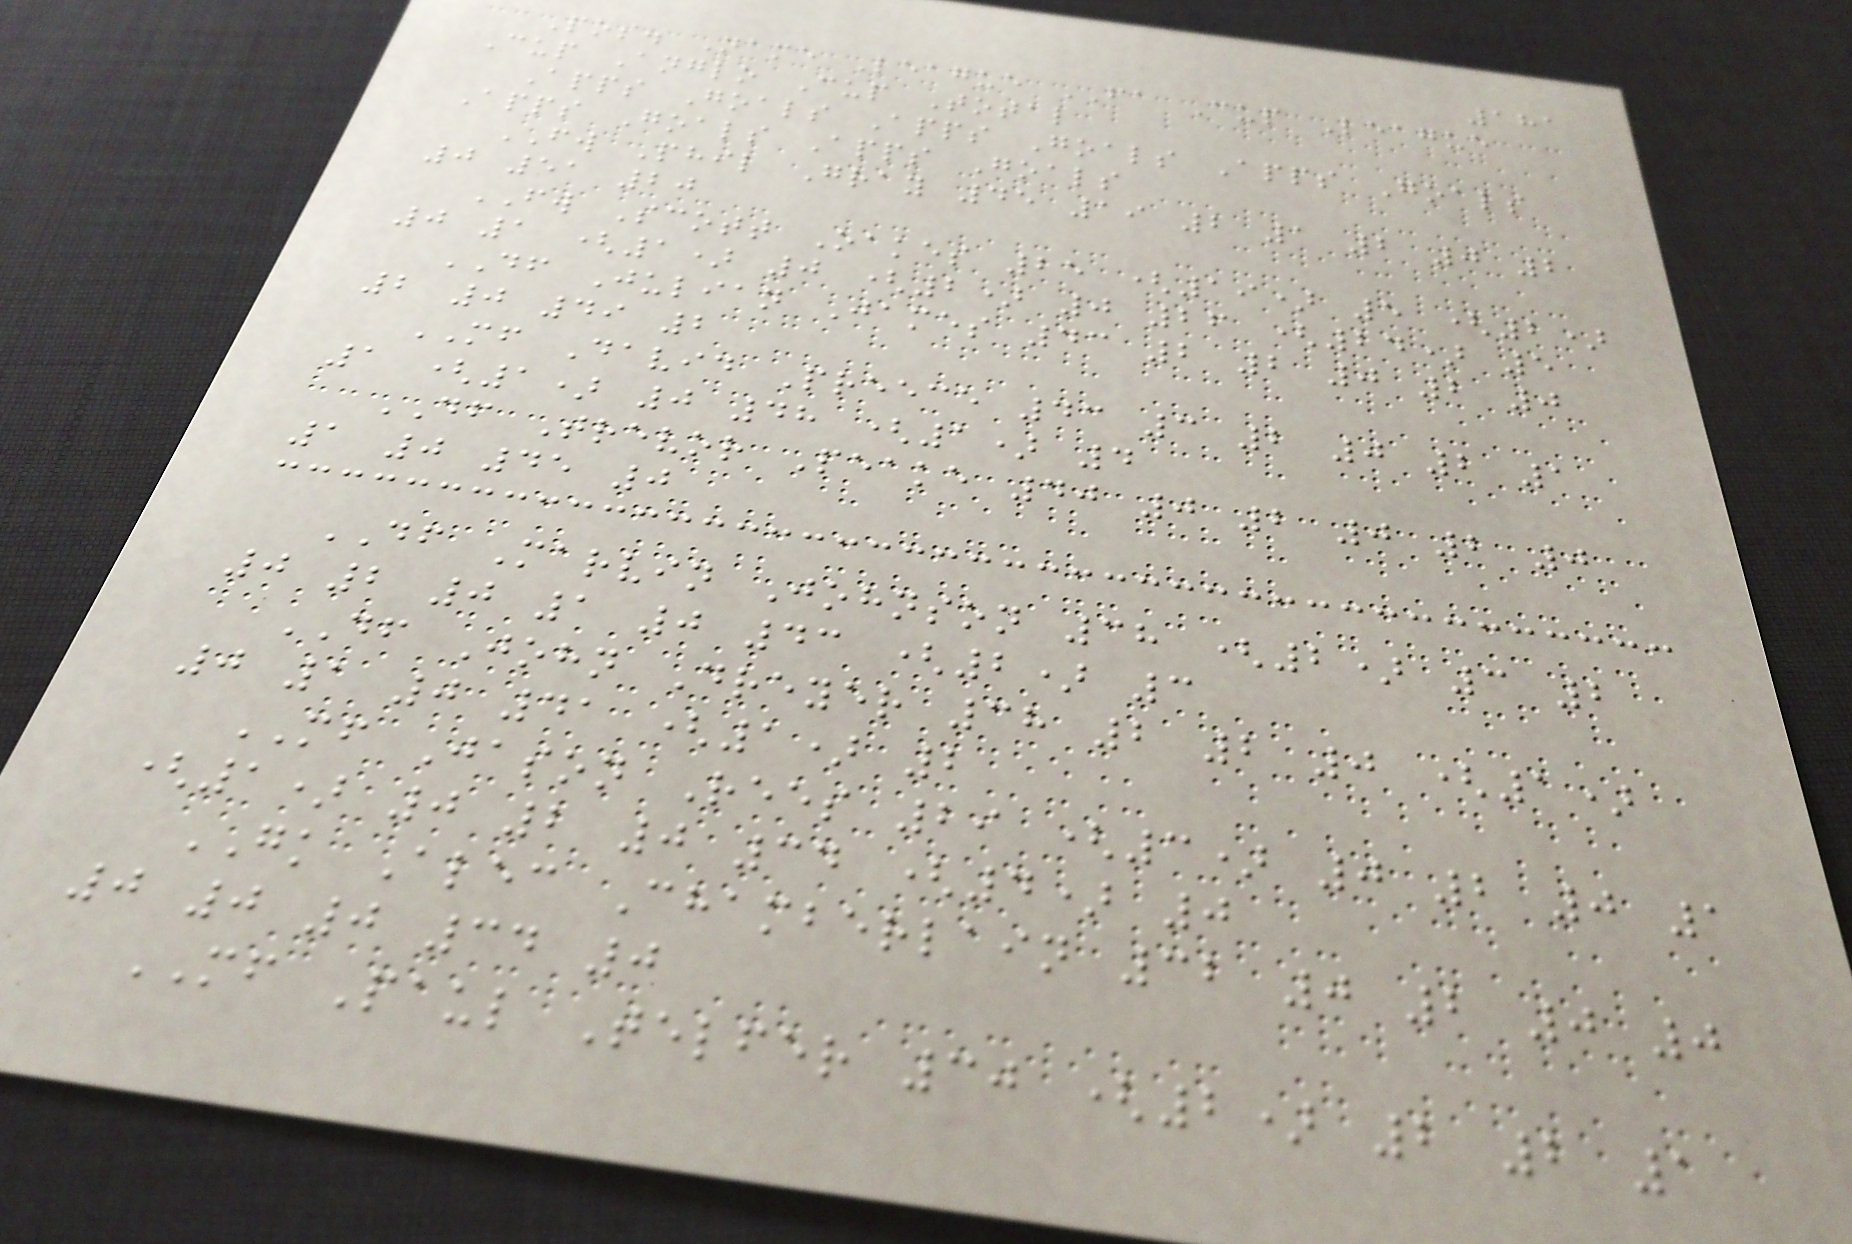181
Pos. Name League FA Cup League
Cup Anglo Cup Total
Apps Goals Apps Goals Apps Goals
Apps Goals Apps Goals
FW Phil Gray 45 19 2 1 2 0 2
0 51 20
FW Scott Oakes 25 (19) 5 (2)
0 1 (1) 0 (2) 0 26 (24) 5
DF Julian James 43 2 2 0 2 0
2 0 49 2
MF David Preece 43 3 2 0 2 1
1 (1) 0 48 (1) 4
DF Trevor Peake 40 0 2 0 2 0
1 0 45 0
DF Marvin Johnson 38 (2) 3 2
0 2 0 1 0 43 (2) 3
DF John Dreyer 38 2 2 0 (1)
0 1 0 41 (1) 2
MF Jason Rees 29 (3) 0 2 0 1
(1) 0 2 0 34 (4) 0
GK Alec Chamberlain 32 0 2 0 0
0 0 0 34 0
MF Paul Telfer 30 (2) 2 2 1
